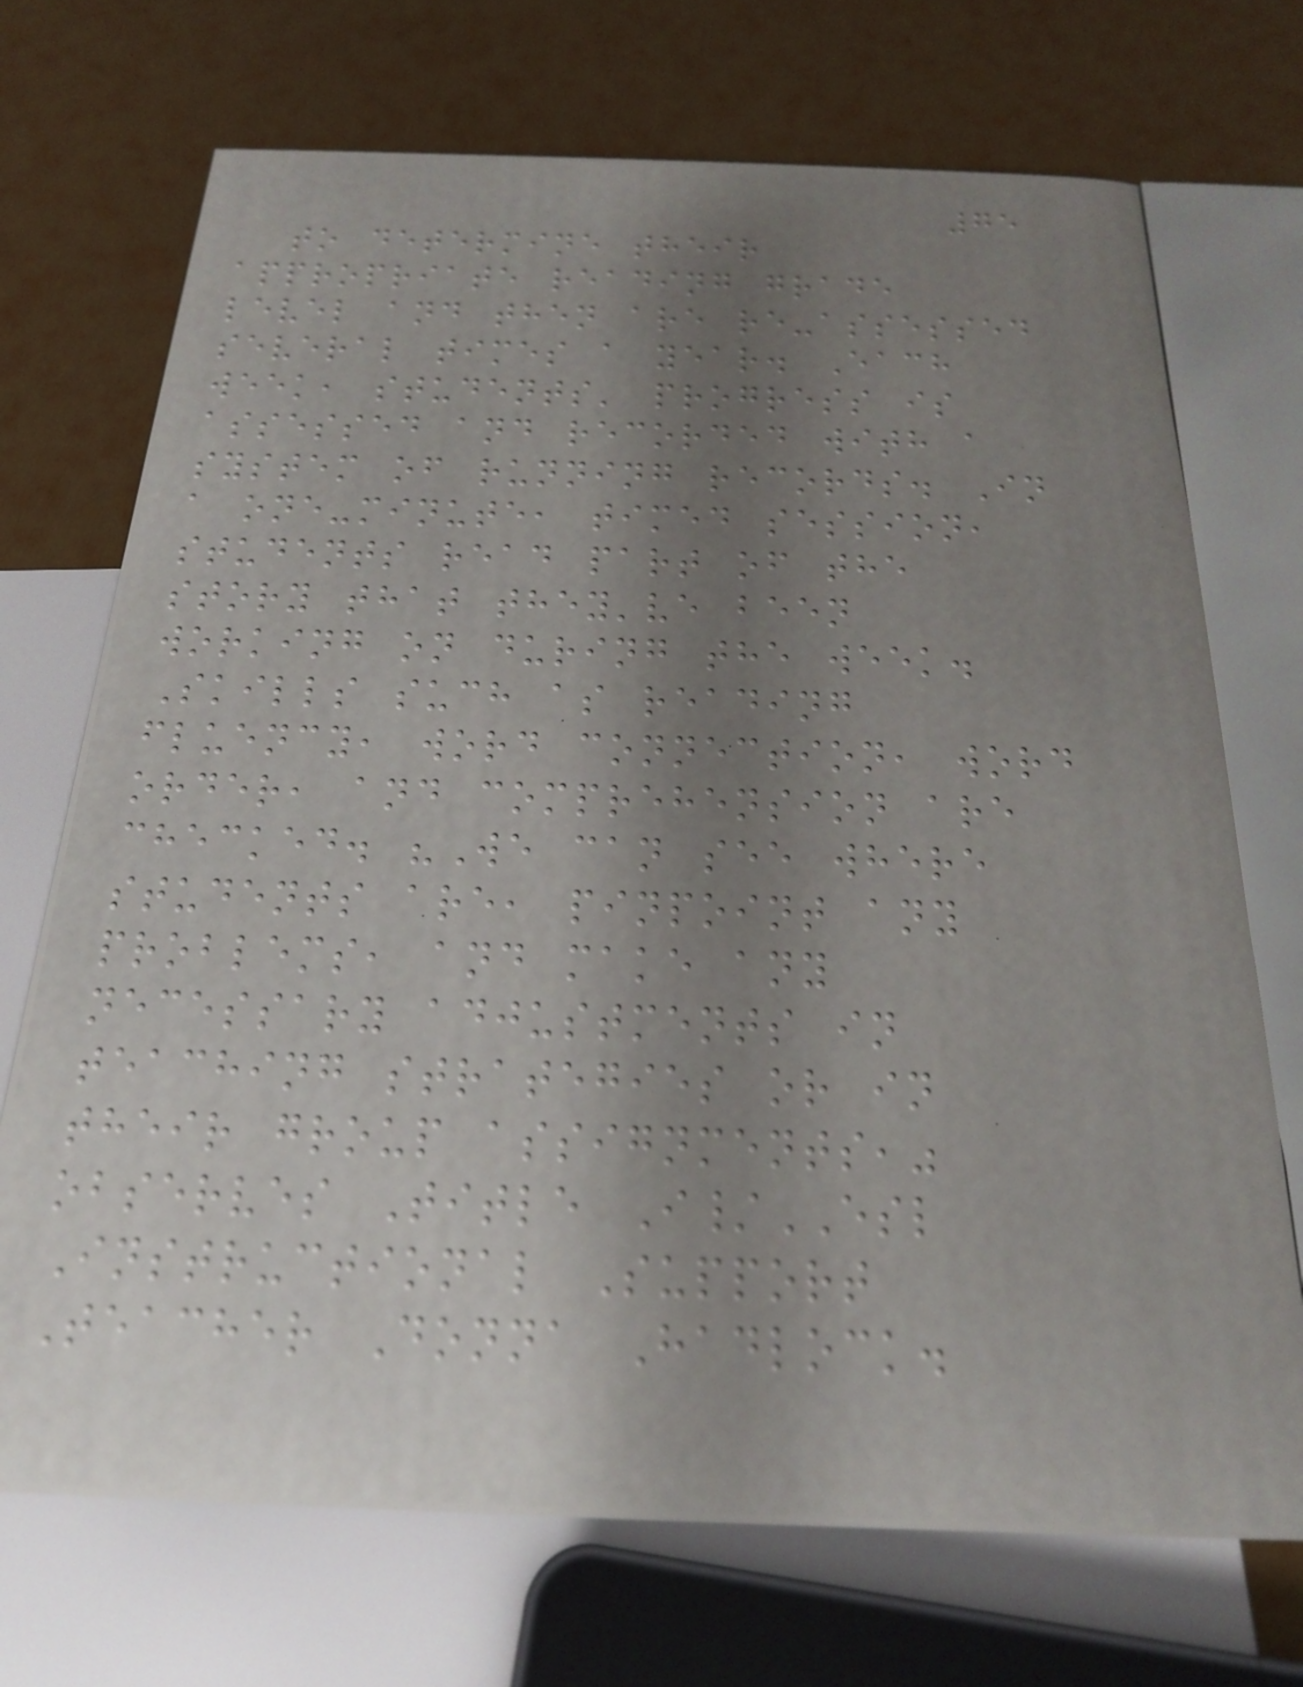75
to determine their
appropriate reading grade
level and then are re-assessed
several times a year. Each
week, students' progress is
assessed and recorded with a
system of running records. In
a one-minute, timed session,
students read part of the
story that they've been
working on during the week.
Skills such as reading
fluency, word connection, word
order, and comprehension are
checked. "We can see where
students are, pinpoint any
problems, and make any
necessary adjustments in
teaching strategies or in
their group assignments,"
observes Title I/ESL
Instructional Support
Teacher Donna Hadlock.
